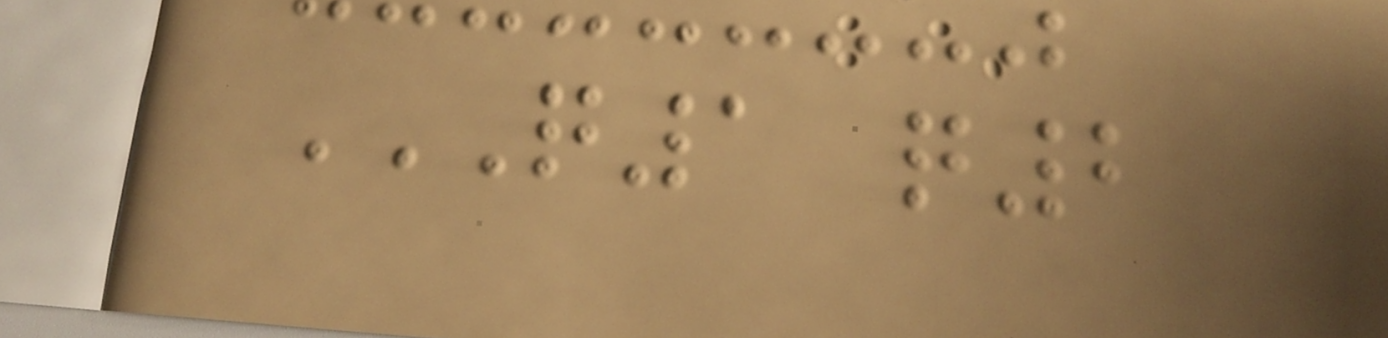Q1 Q2
